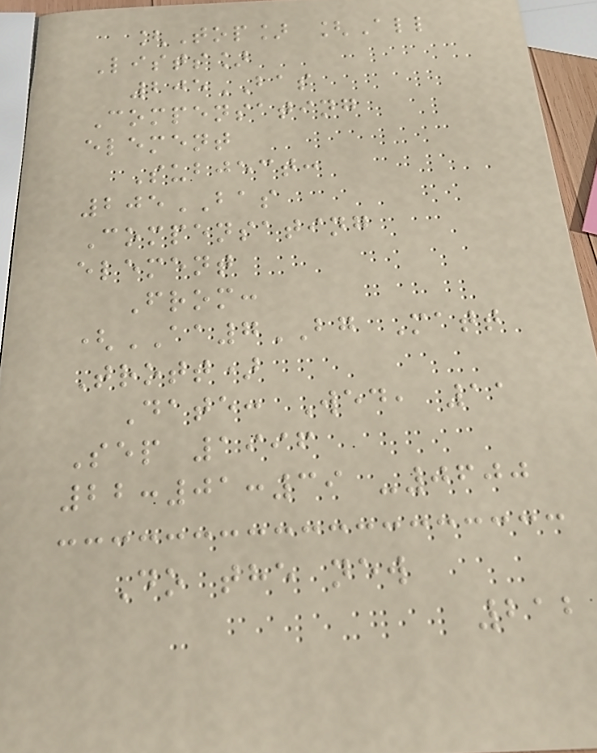[Top] [All
Lists]
205BAS
Compensating
element
Subject:
205BAS
Compensating
element
From:
(AA7BG Matt
Trott)
Date: Wed, 11
Sep 1996
22:01:39 -0600
Do the new
212
